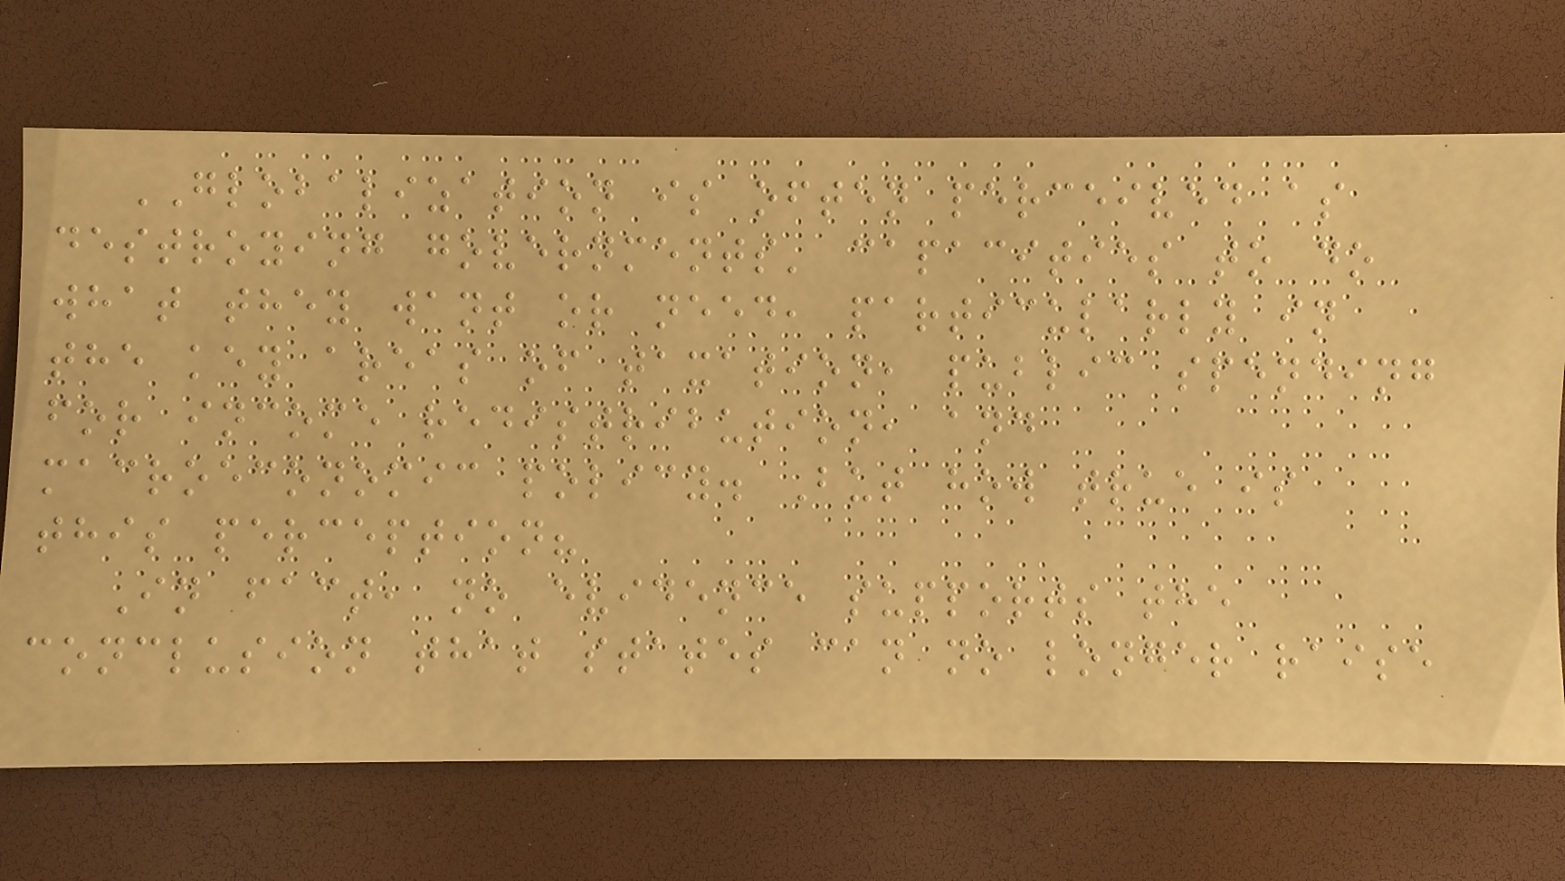GLOBALIZATION is often perceived as
destroying governments' capacities to do
what they want or need, particularly in
the key areas of taxation, public spending
for income redistribution, and
macroeconomic policy. But how true is
this perception?
In fact, no evidence supports the
conclusion that states can no longer raise
